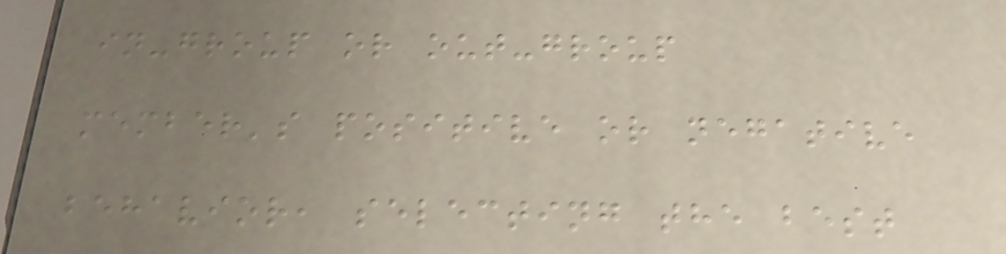in-group or out-group
member's positive or negative
behavior, selecting the best
